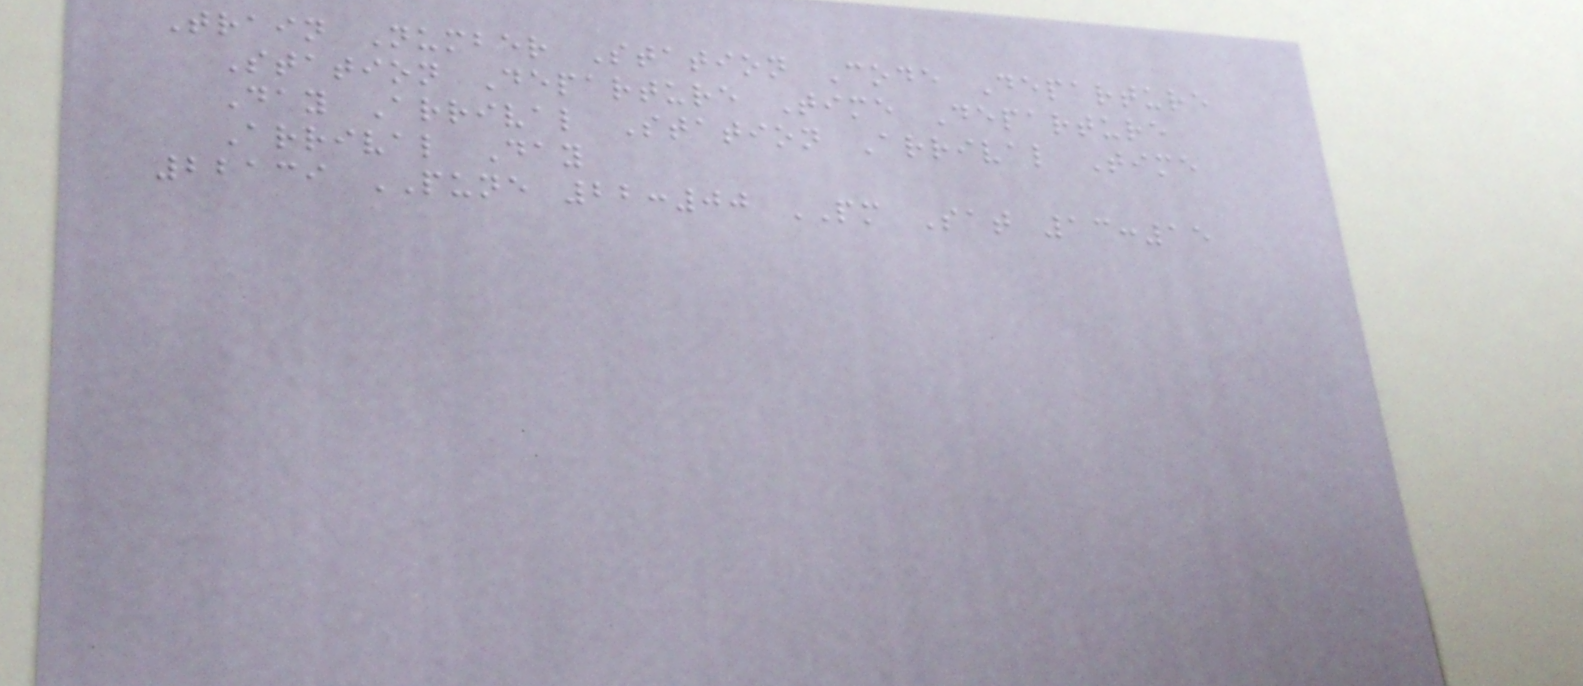Train Number Station Code Departure
Station Departure Time Departure
Day Arrival Station Arrival Time
Arrival Day
22139 PUNE 22:00 PM Sat 13:15
